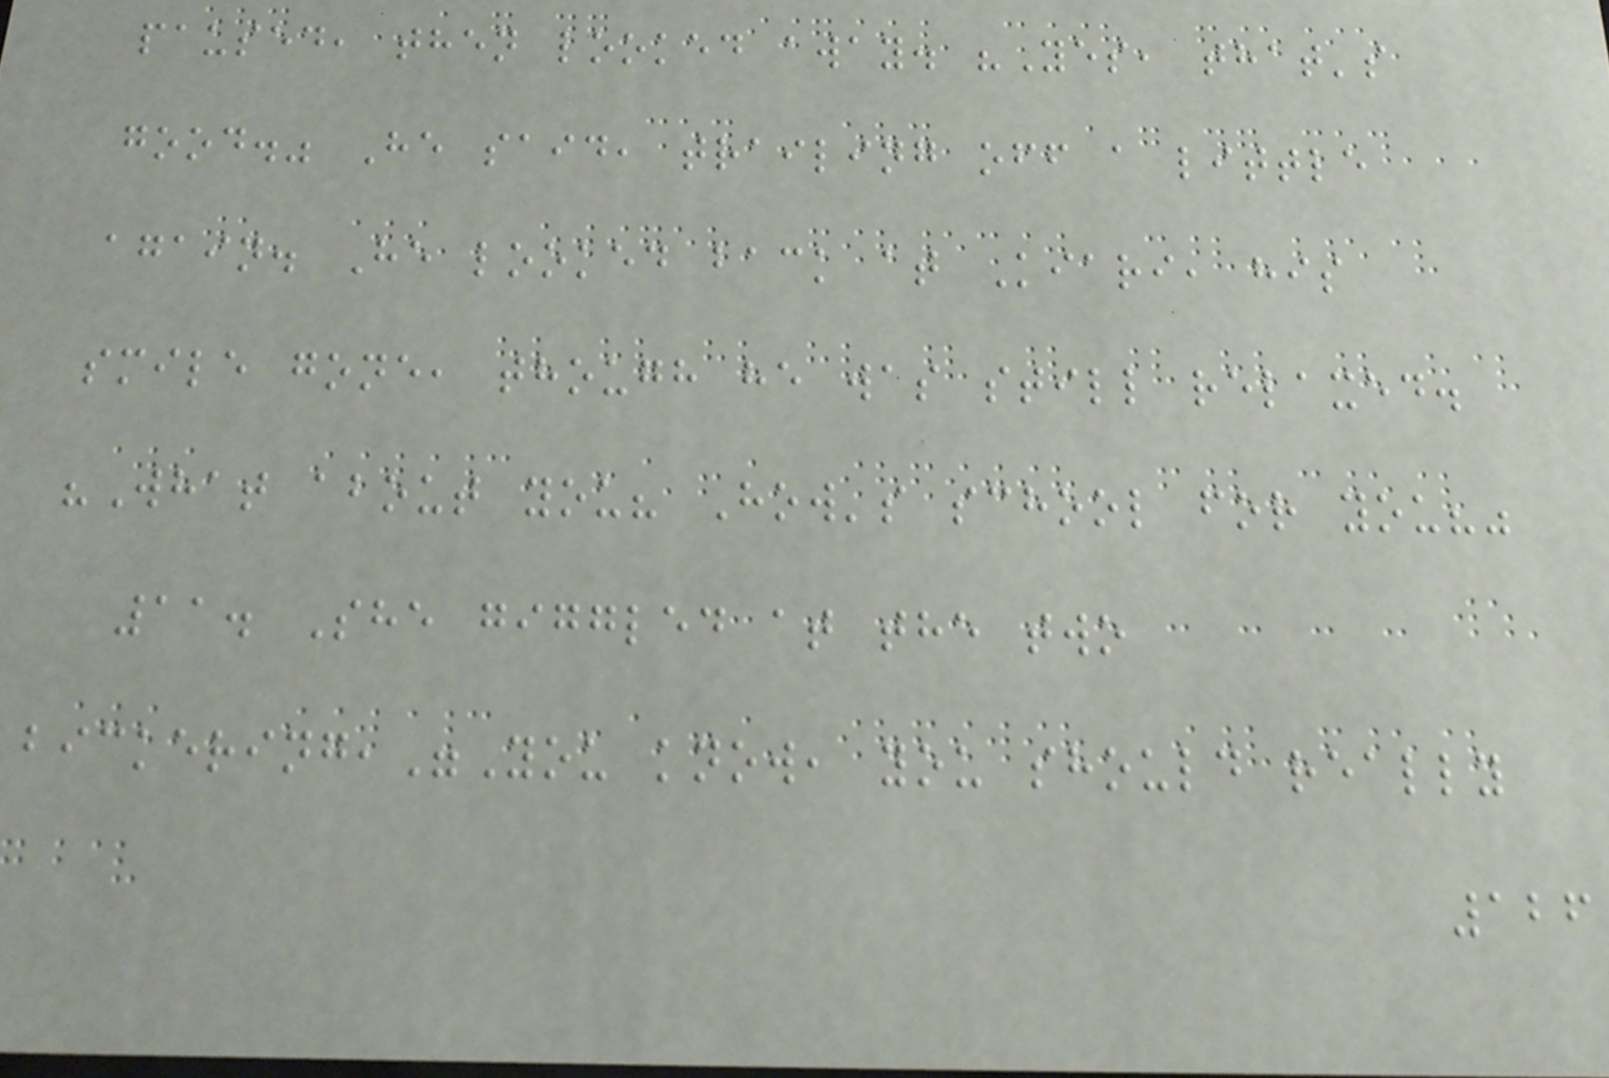paused, then looked away. "Yes, that's
good." He said, trailing off a little
again. He looked back at Kiari, his
smile gone, though he was still relaxed.
"What about you? How's school for you?"
11. She giggled at the two
bickering,"You know, you should really
126
